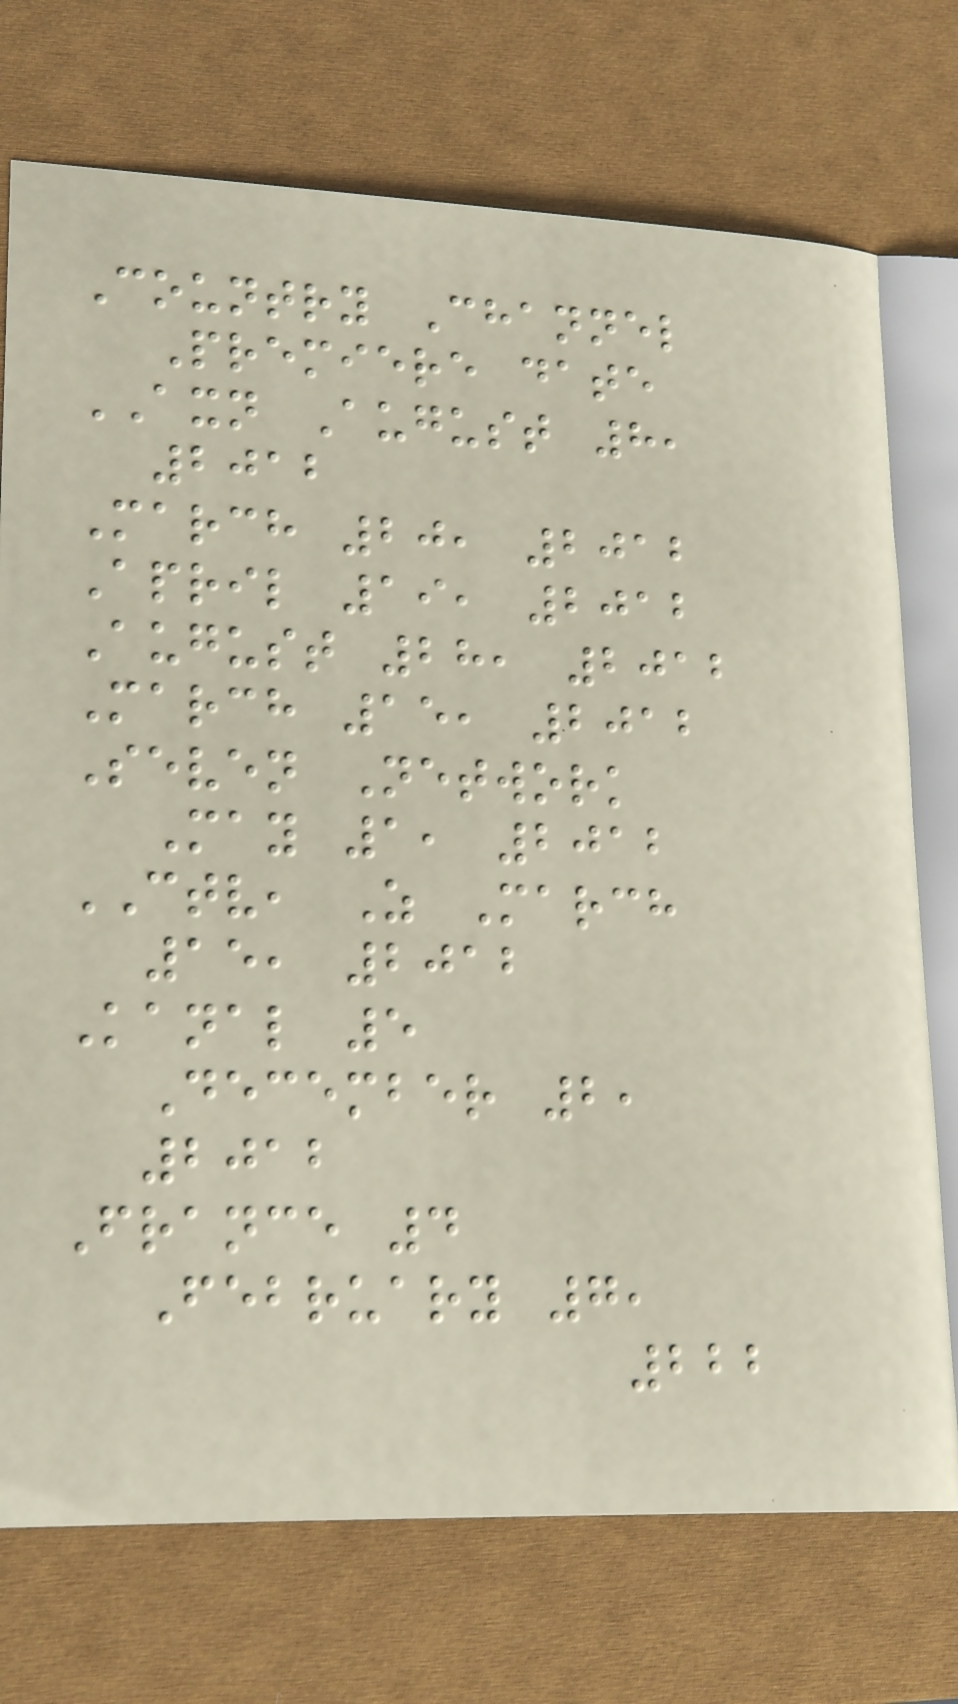Country Channel
Premiere date
AXN August 8,
2012
March 20, 2012
April 19, 2012
August 28, 2012
March 15, 2012
Seven Network
May 1, 2012
CTV, Z March
15, 2012
Kanal 5
December 2,
2012
France 4
February 7,
222
